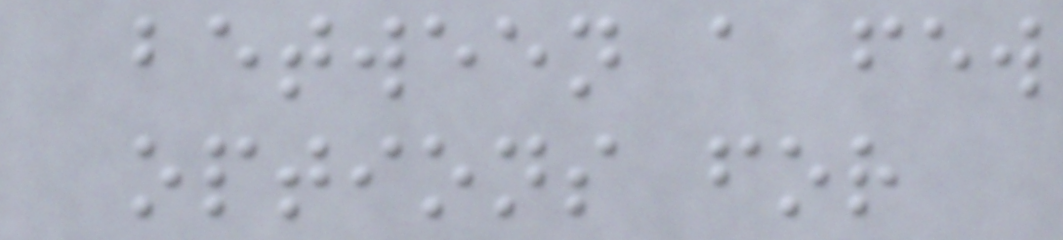between a few
options for
